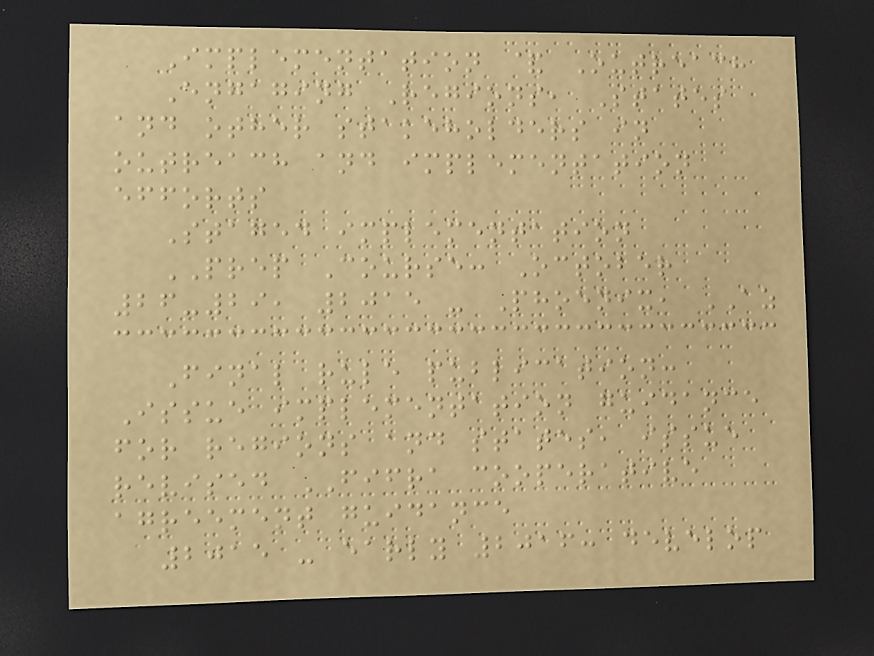Implementation & Outreach
Engaging Regions, States
and other stakeholders in
outreach and implementation
efforts
Staged implementation
PREP Course: October
26-29, 2015 - Phoenix, AZ
Final rule publication:
Issue implementation guidance
for regions and states, issue
revised FIFRA cooperative
agreement guidance
2015 - early 2016: develop
